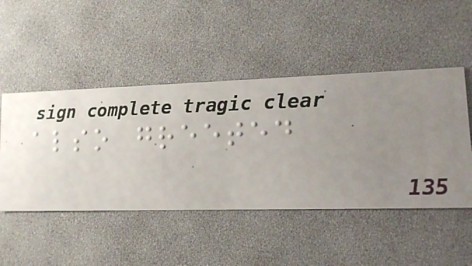also greeted
